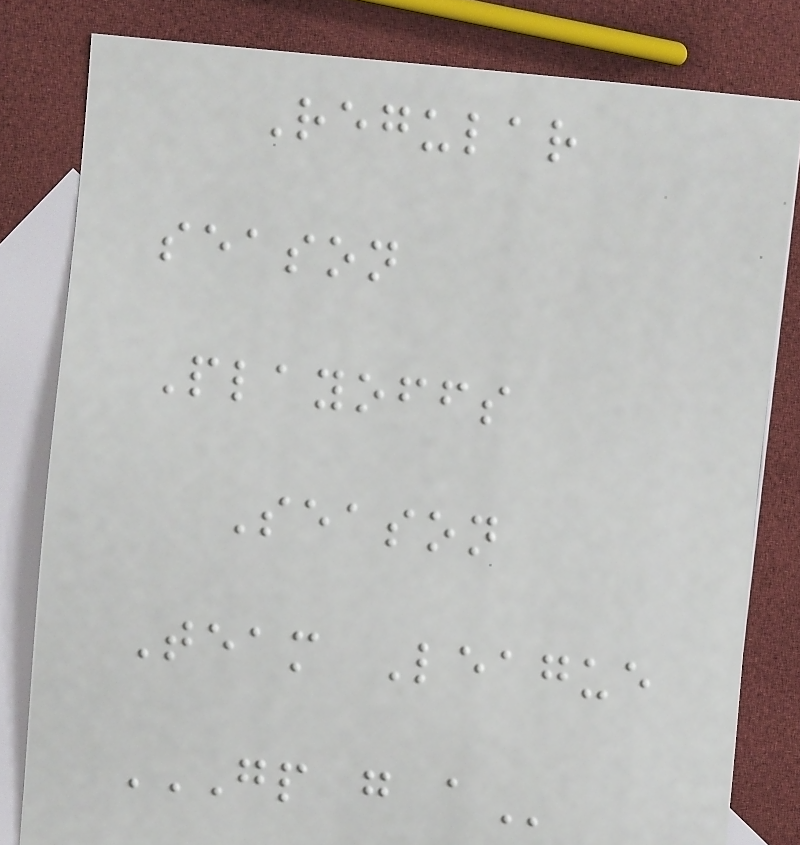Regular
season
Playoffs
Season
Team League
GP G A
